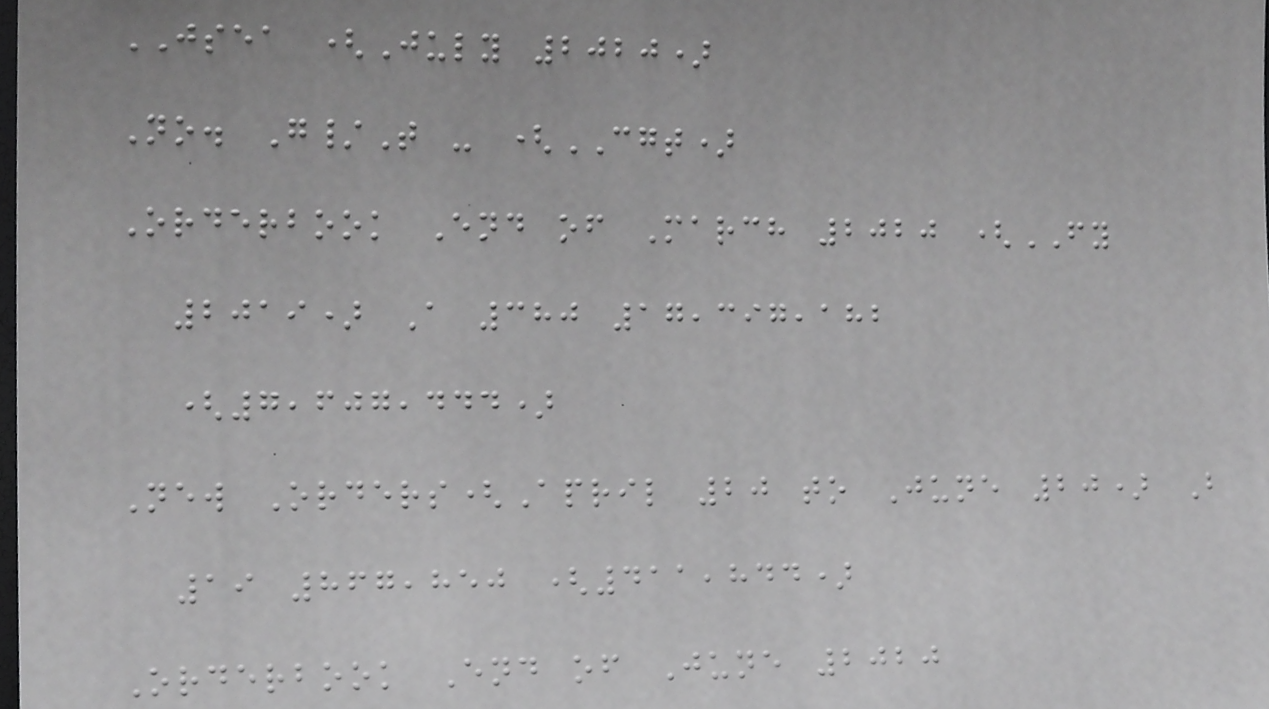JSEA (July 2020)
No. G/T - (CGT)
Orderbook End of March 2020 (FY
2019) A 380 17,397,182
(7,607,444)
New Orders(April 20 to June 20) B
19 867,850 (411,844)
Orderbook End of June 2020
